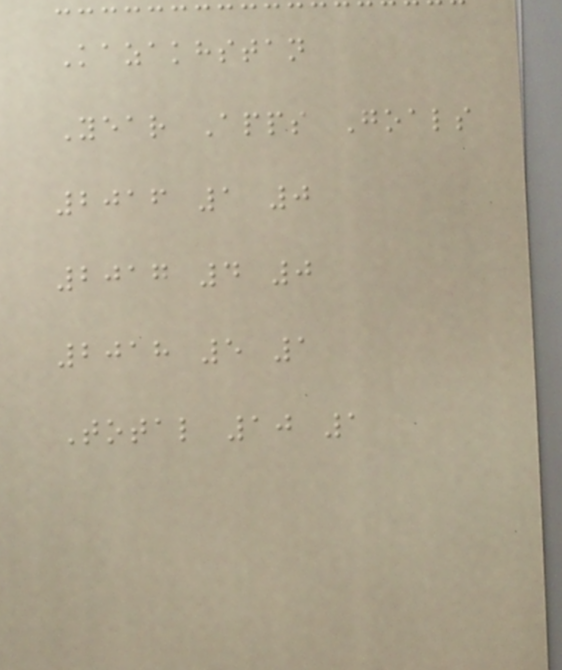Kazakhstan
Year Apps Goals
2016 1 0
2017 4 0
2018 5 1
Total 10 1
